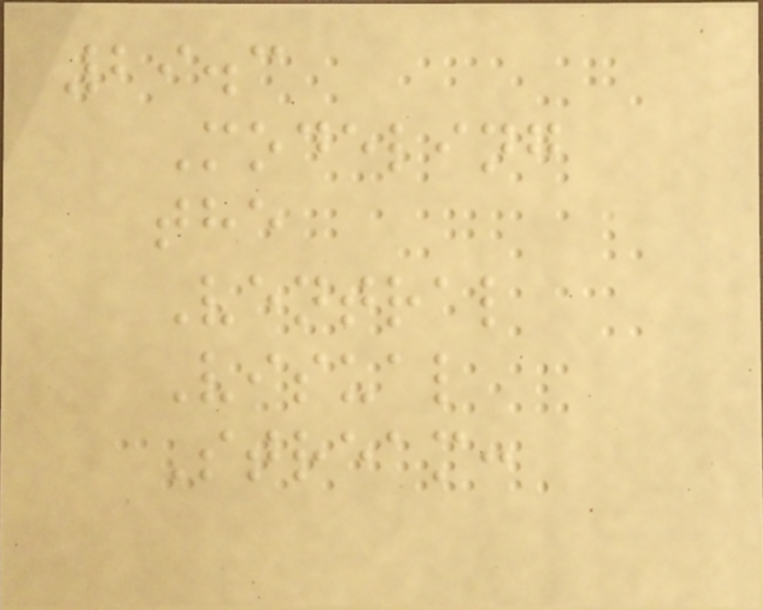29.3
Modeling
the
Ventral
Visual
Stream:
